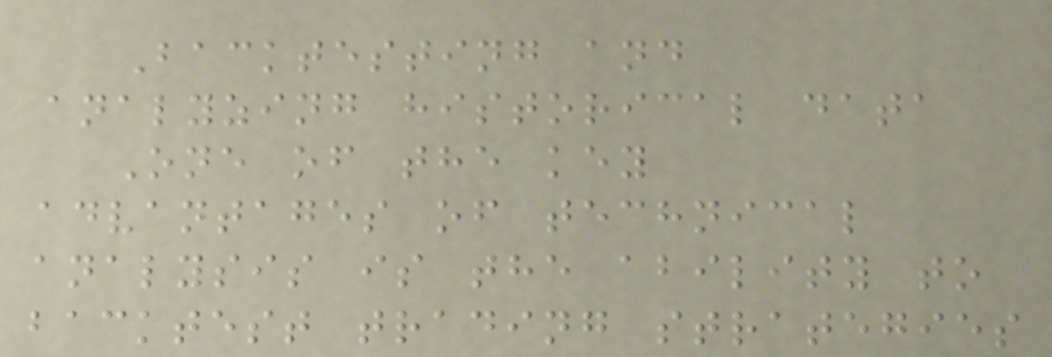Backtesting and
analyzing historical data
One of the key
advantages of technical
analysis is the ability to
backtest trading strategies
